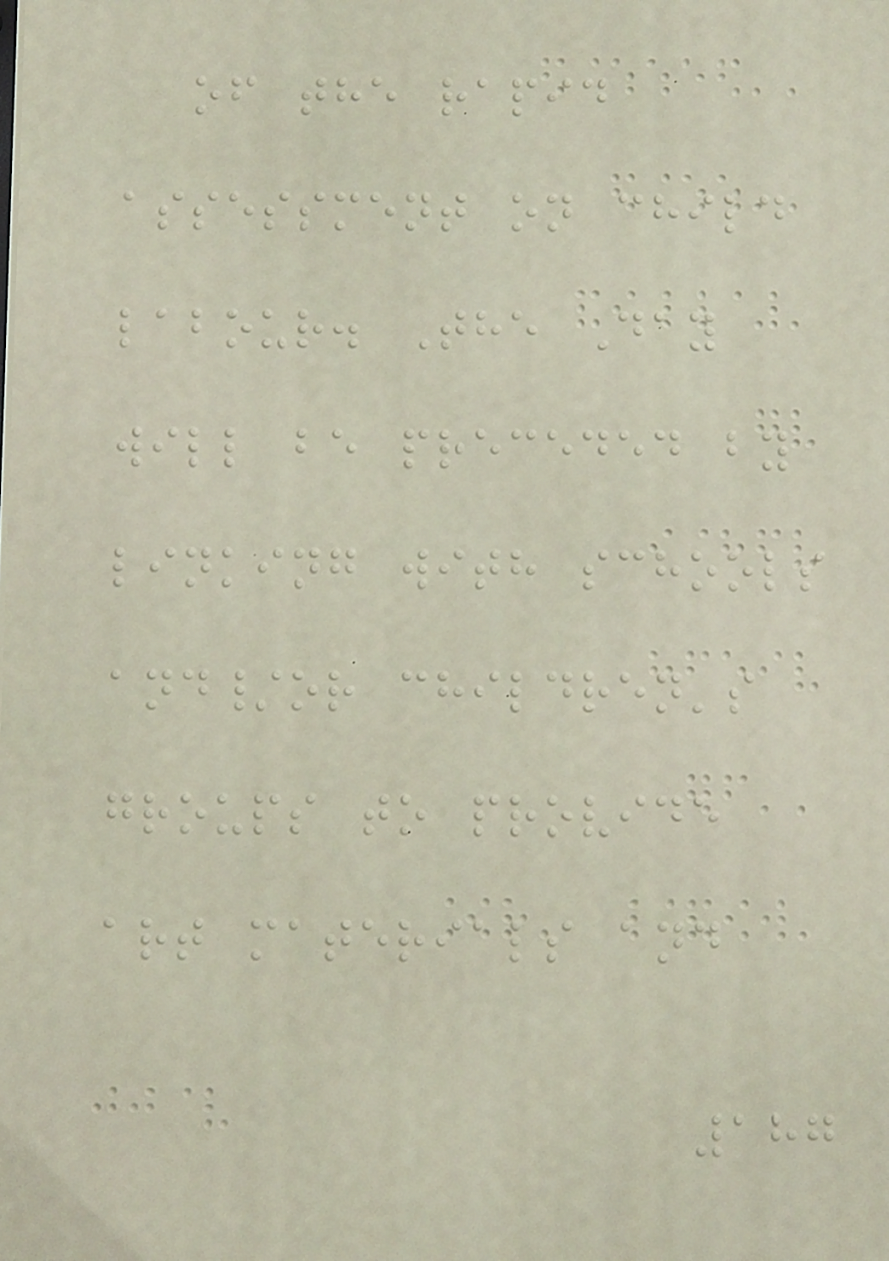of the rapid
assessment on child
labour. The Day
will be preceded by
linking with schools
and/or children's
groups to provide
art materials and
187
